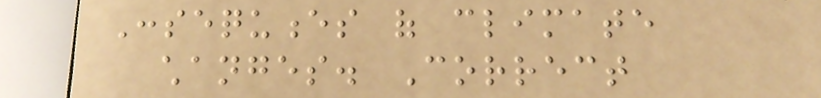Consequences of climate
changes. Correct
